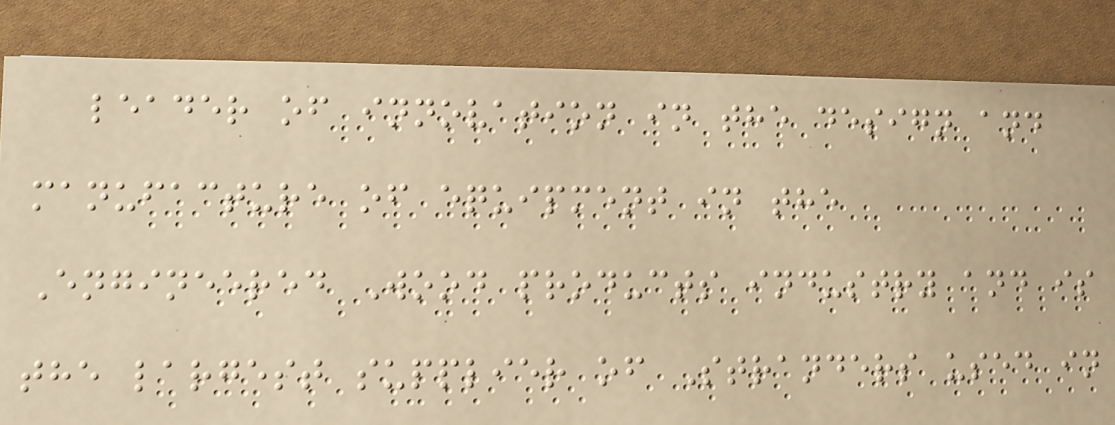leader of innovation in the design and
manufacture of equipment in the
Engineered Wood products industry and is
the largest supplier of Stranders used in
